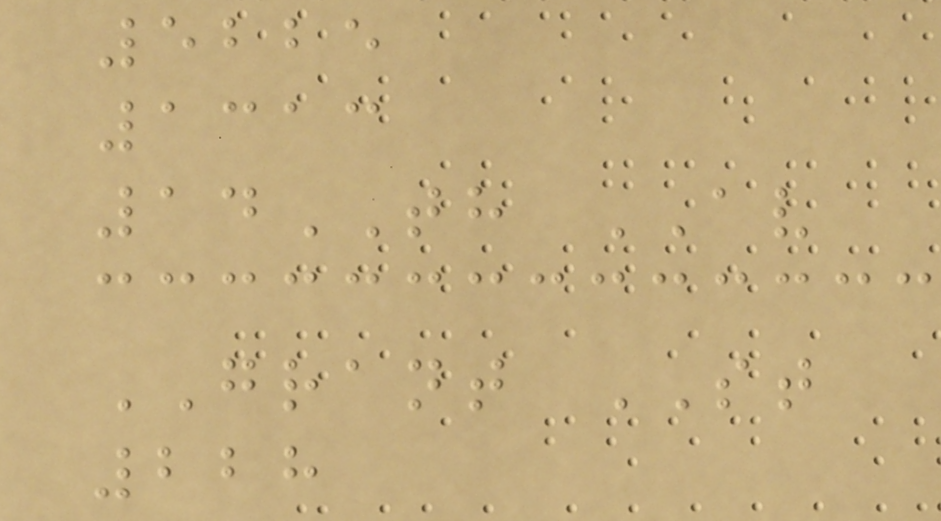5225
1313
14TH AV
GRANT ST
228
